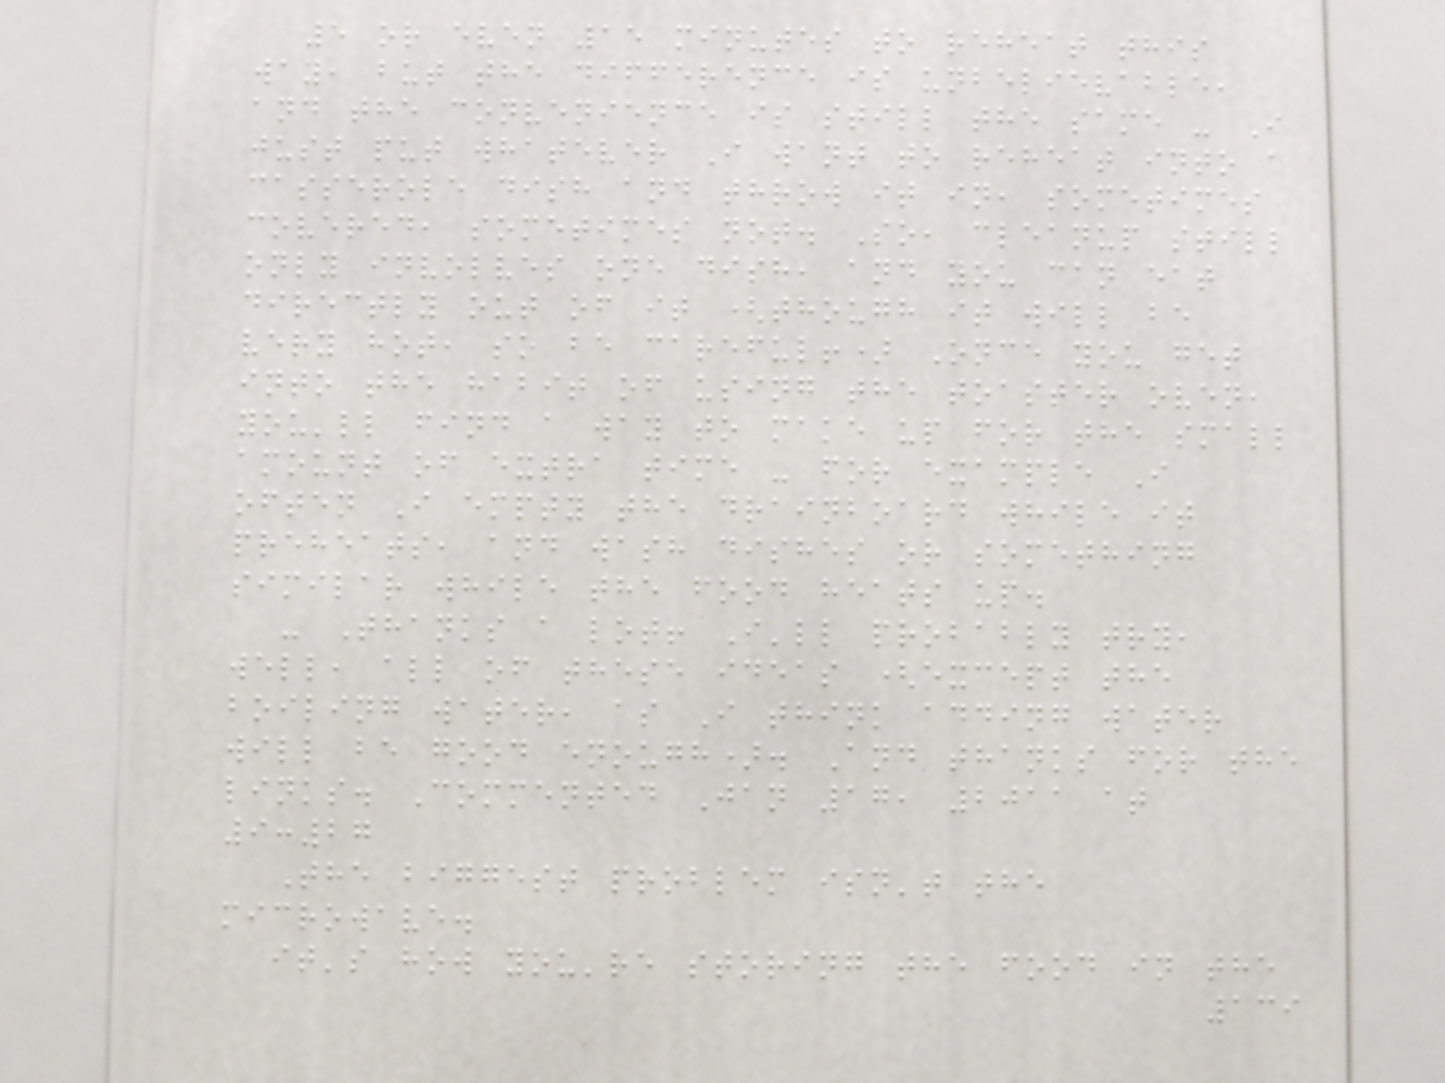5 or even 15 minutes to reheat this
way, but the difference is unbelievable,
and the convenience is still the same - I
just put whatever I want to reheat into a
casserole dish and throw it in, sometimes
covered, sometimes not. So, cleanup still
only involves one dish, and you can eat
directly out of it (though it will be
very hot, so be careful!) Once you get
into the habit of using the toaster oven,
you'll find a way to make up for the small
amount of extra time - for example I
often I empty the drainboard while it
preheats, and wash dishes or something
similar while the food heats up.
- Thanks a lot! I'll probably try,
well, all of these ideas (except the
boiling water, as I think adding water
will be good enough). And thanks for the
links. Commented Jan 17, 2011 at
9:27
The biggest problem isn't the
microwave.
it's how you're storing the food in the
139
